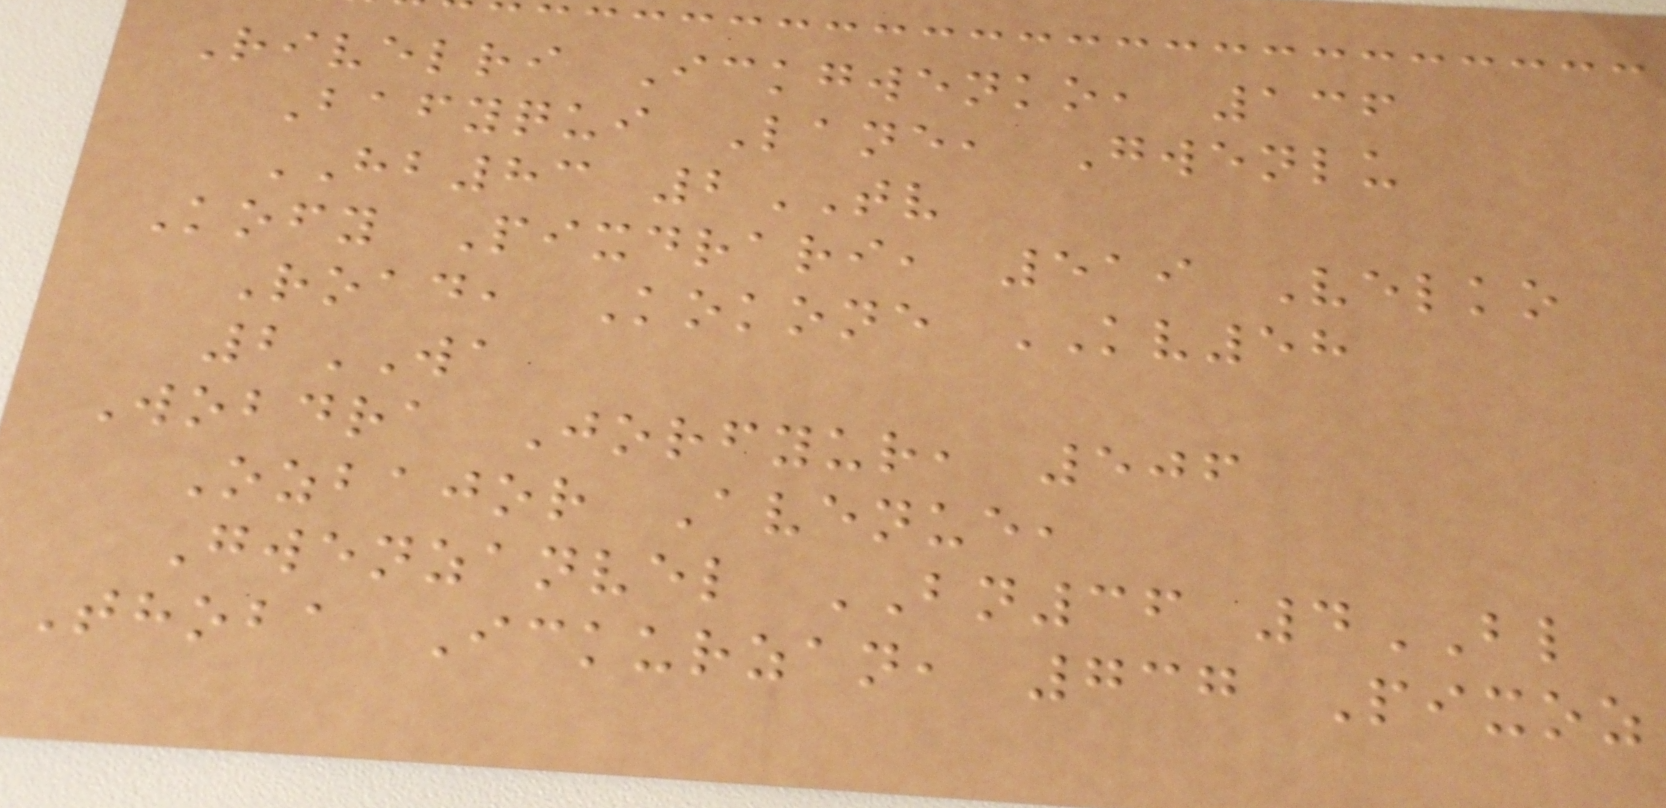Rivelri Ickgwenko, 136
Bafyqui Lane, Gwenlu
HB83 2TV
Kofy Pixdrari, 519 Velko
Road, Kokone KV58
2WA
Wobdra Jorfyur, 506
Ozbajor Avenue,
Gwenzanvel BN36 4BL
Thoba Ickurzan, 737 Pixoz
